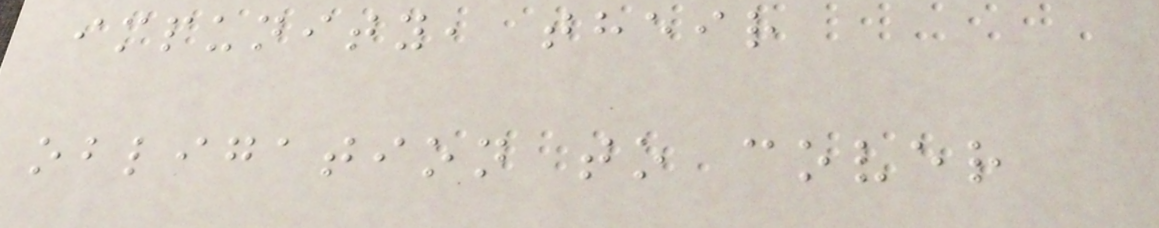impunity, their
obligation to cover
